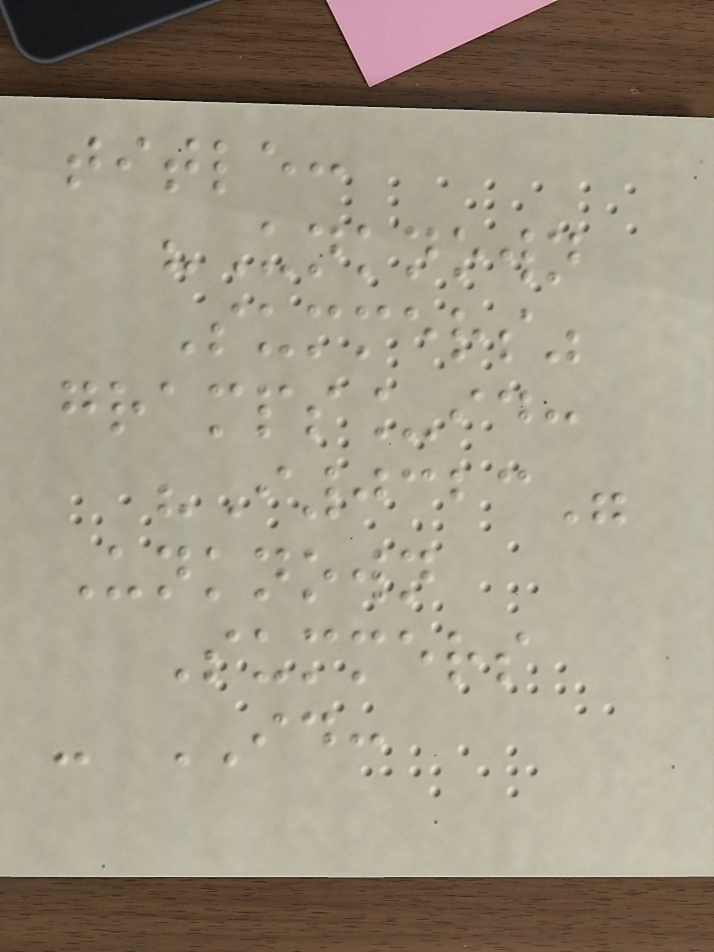title:
"Unknown
Summers"
gramps_id:
"I0323"
Unknown
Summers
- ID:
